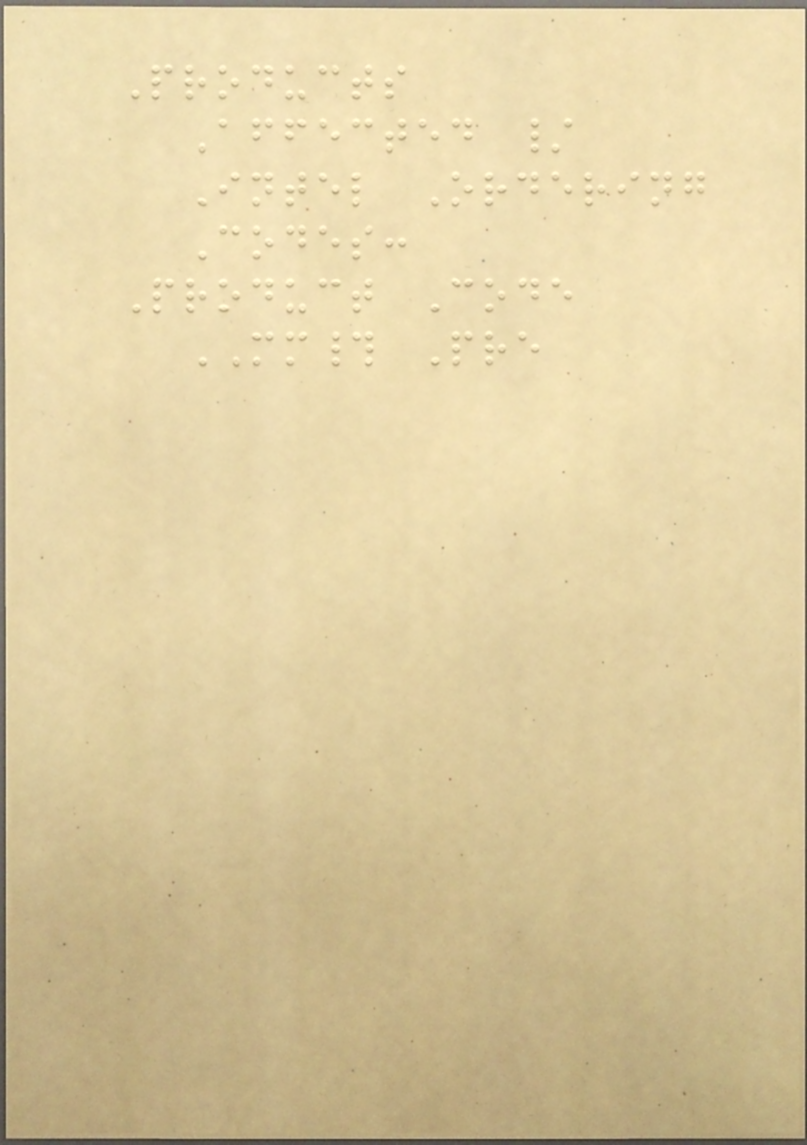Products
Affected /
Intel Ordering
Codes:
Product Code
MM# Pre
